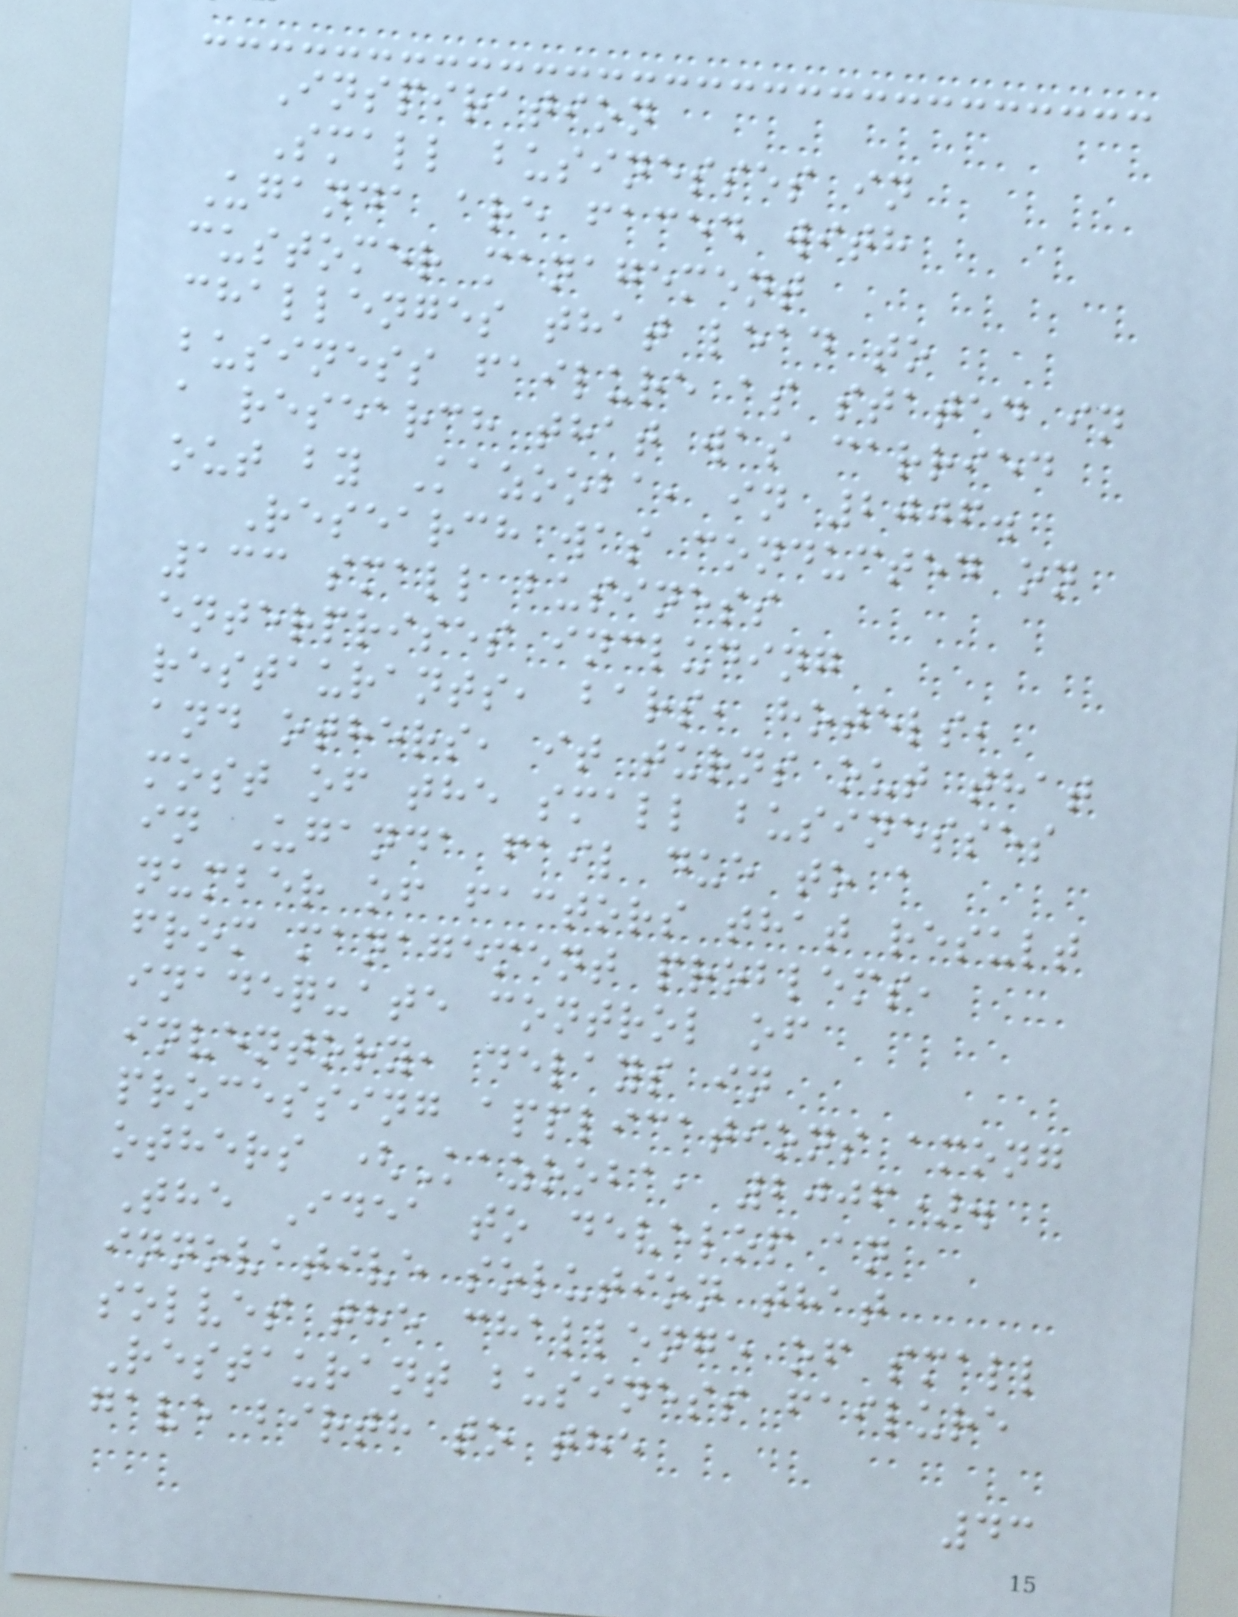Inspiration
Small businesses in
Uganda are faced with
customer management
challenges that lead to
business failure as stated in
a research that was carried
out by Kazooba, in 2006.
Research was conducted on
133 small business
enterprises including
restaurants, bars, hotels,
and others, it turns out that
most of the small businesses
in Uganda fail due to a
number of factors that result
from management problems,
inadequate control of
inventory, delays in
processing applications among
others (Kazooba, 2006).
The Idea to develop an
innovative solution that
solves the challenge of small
Restaurant business failure
gave birth to the
43
